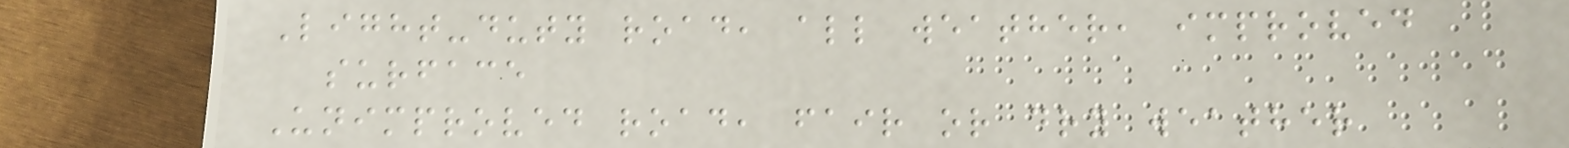Light-duty road, all weather, improved
surface
Unimproved road, fair or dry weather
